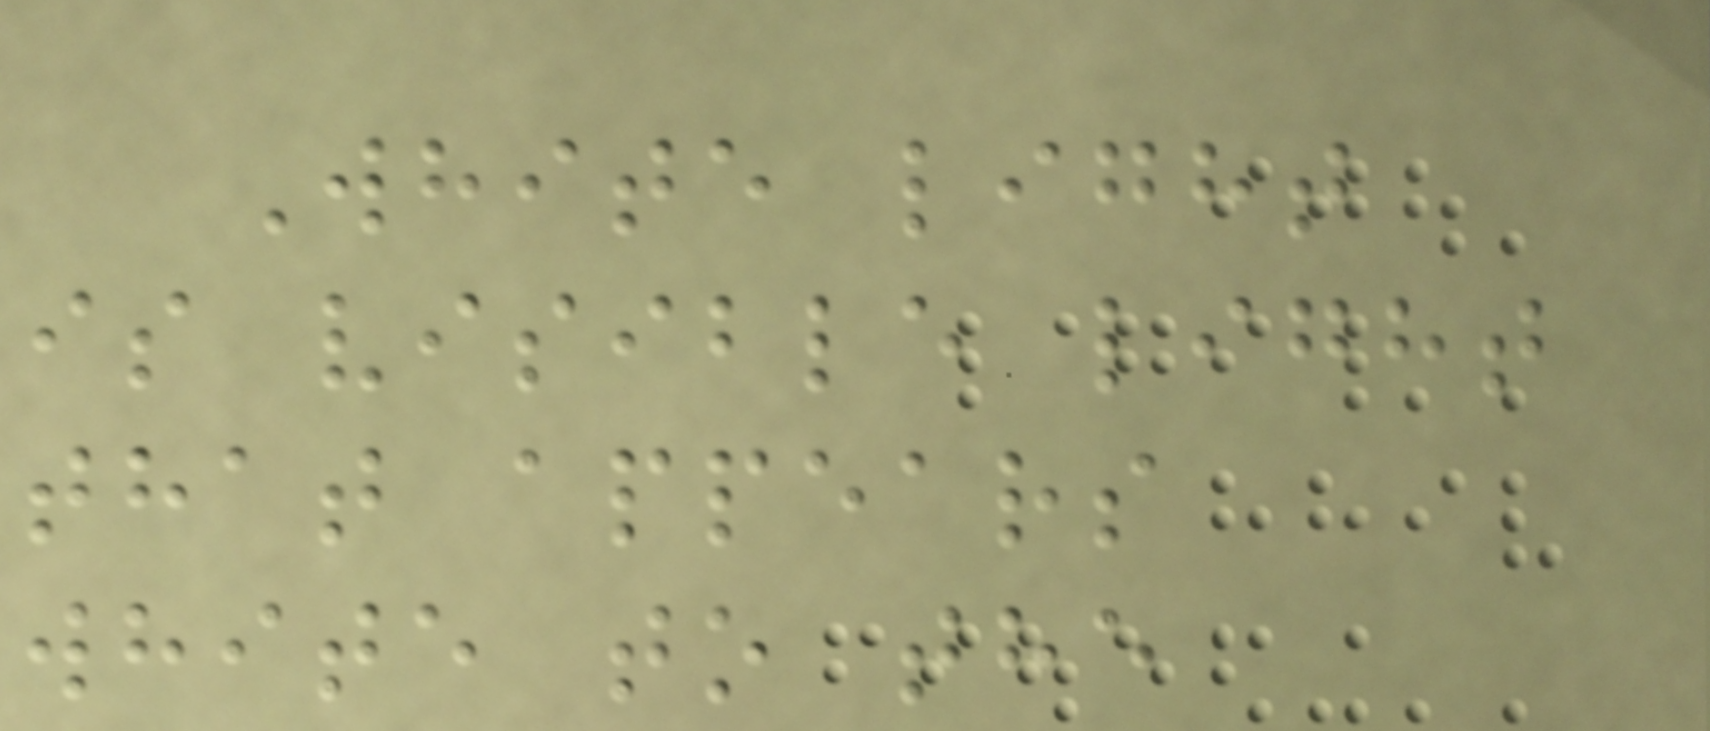White light
is visible light
that appears
white to the
